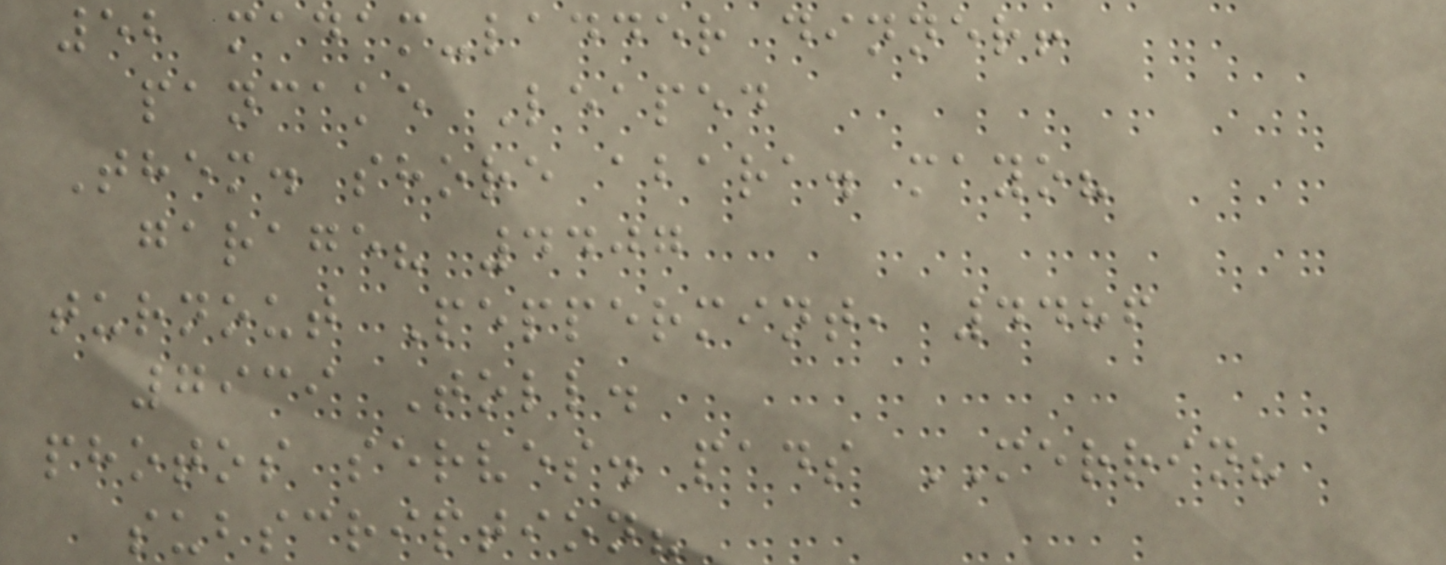52 madam-ladder dinner!
pancake Leaped
Them. shore abara. mayo?
garage? 4407
turnout Peppermint, 4486
7939 Toll.
photos serves. pads MERRIN?
subscription?
